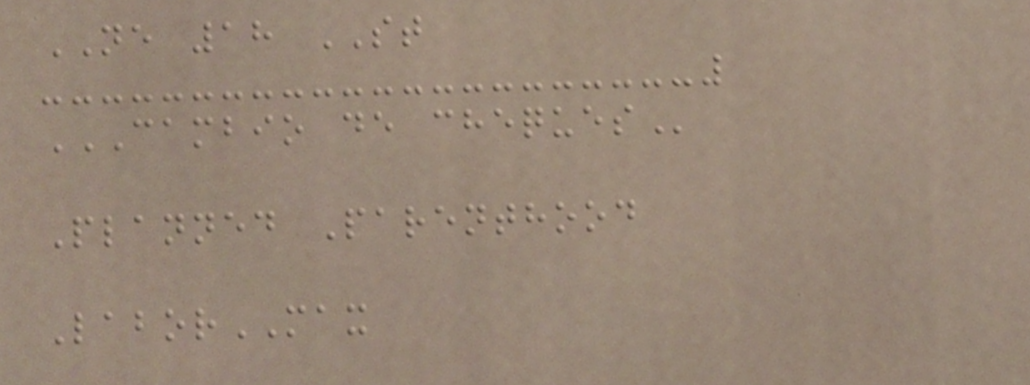NE 18 ST
CAMBIO DE CHEQUES
Planned Parenthood
LaborMAX
